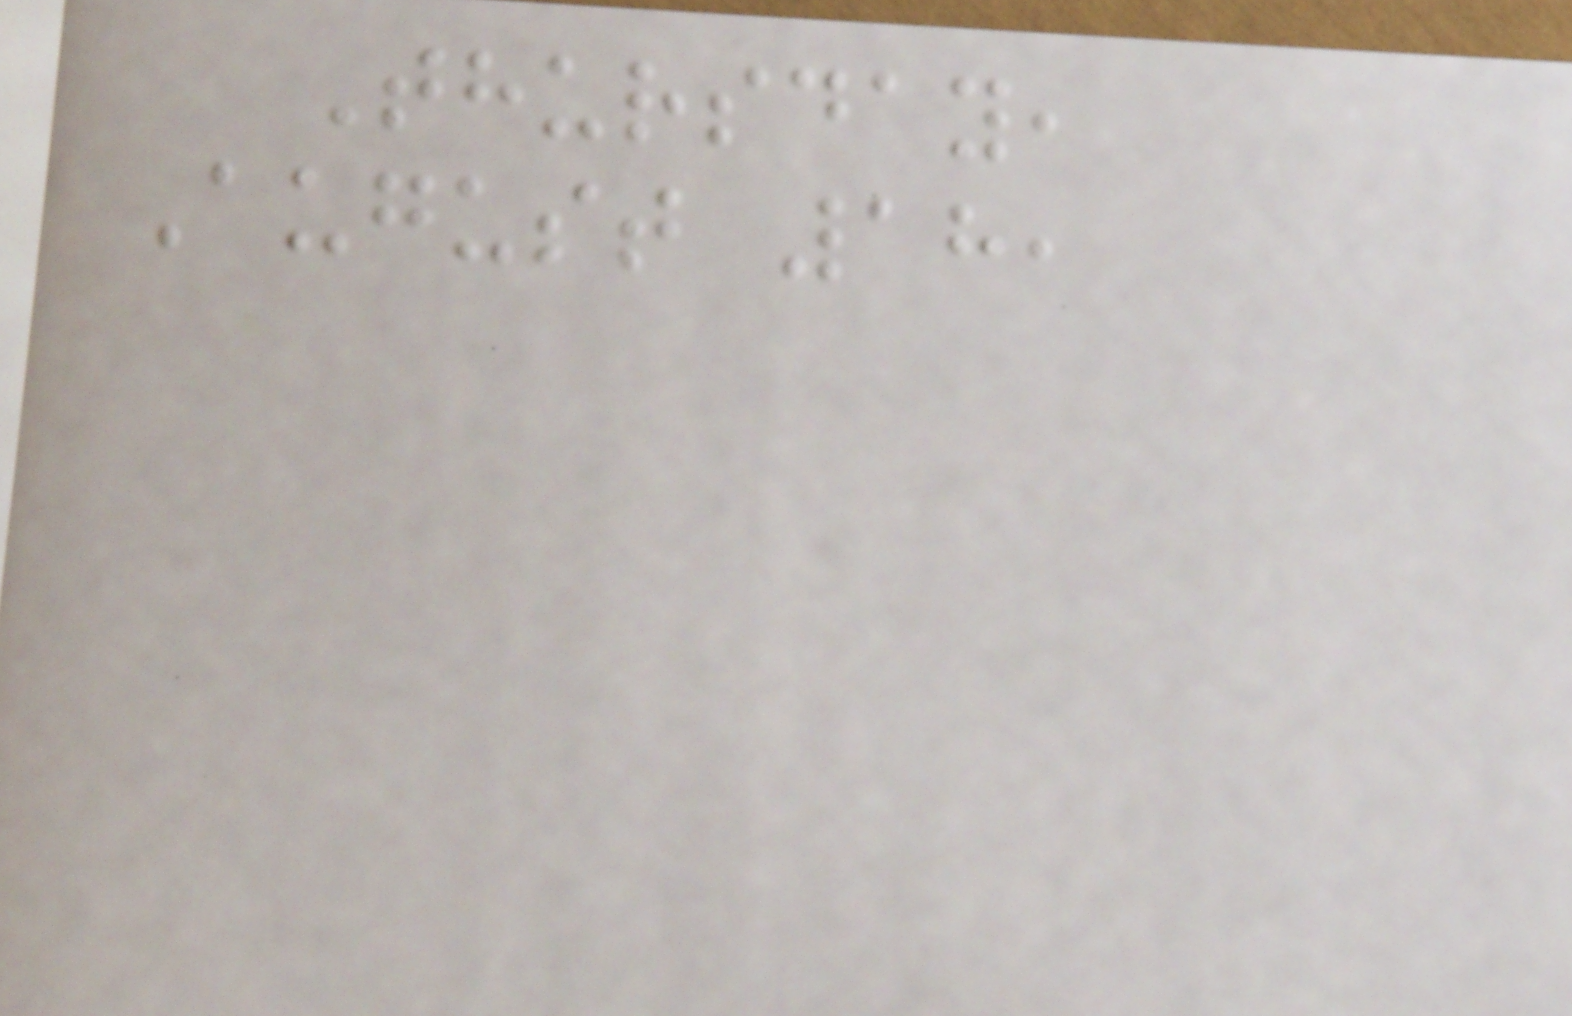Thursday,
August 18,
